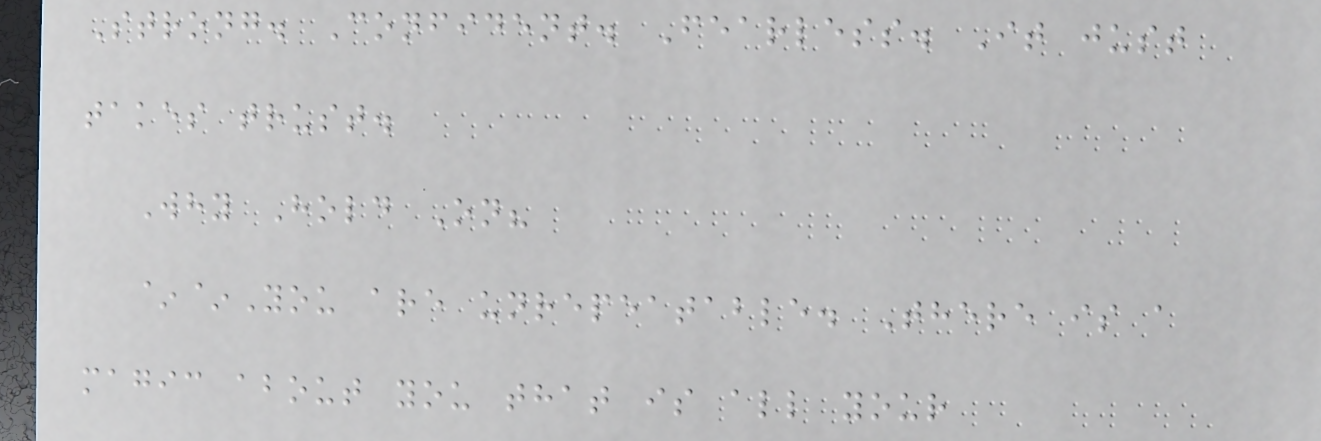Strong. Confident. Fearless. It just
takes trust.
Why Hold On?
~~You are unrepeatable. There is a
magic about you that is all your
